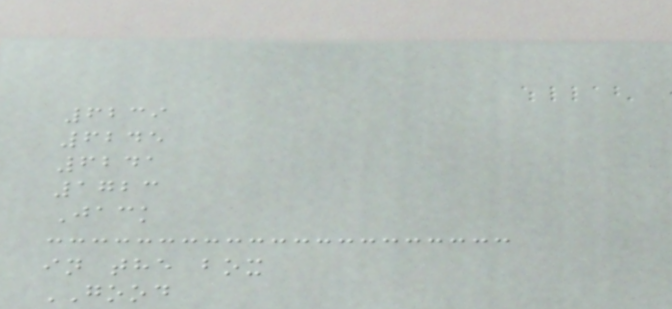6239
6245
6241
1723
Jack
in the box
GOOD
